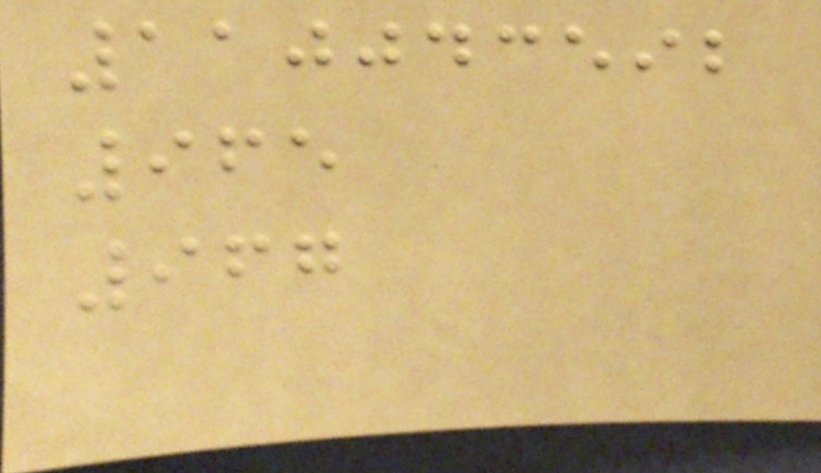110043592
965
967
